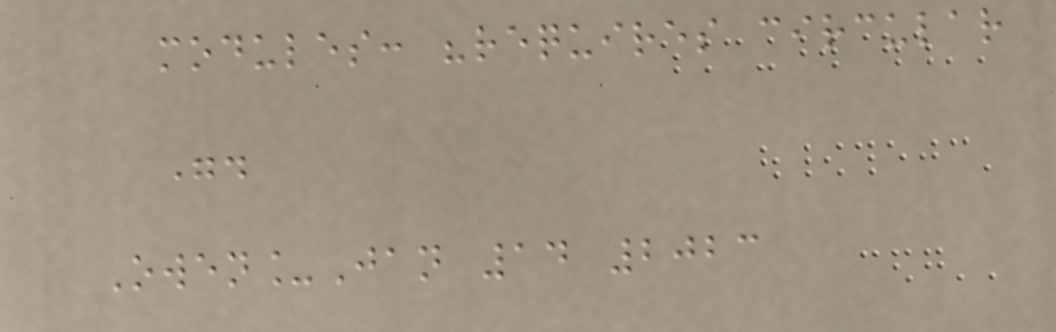modules: "requires circular
".
Owen_Jan 14 2023
